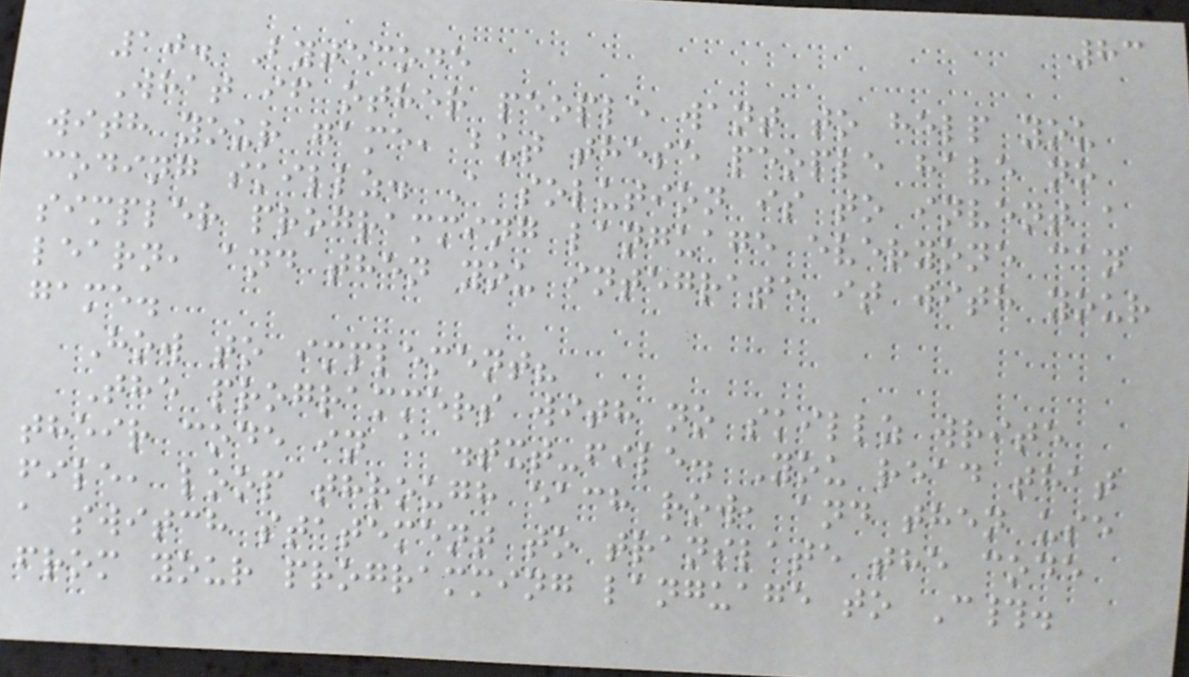83
10. Bytecode
What if other people want to help you
with your game, but these people have no
coding skillz. A solution is to invent a
simpler programming language everyone can
learn, and then you integrate it with your
game.
How to implement?
The programmers with no skillz write
their code in a .txt-file. You read that
file, loop through each row, and then use
a switch statement to translate the code
from your programming language to C#.
